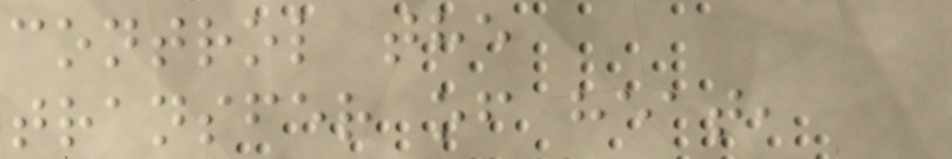control the
transfer of heat,
